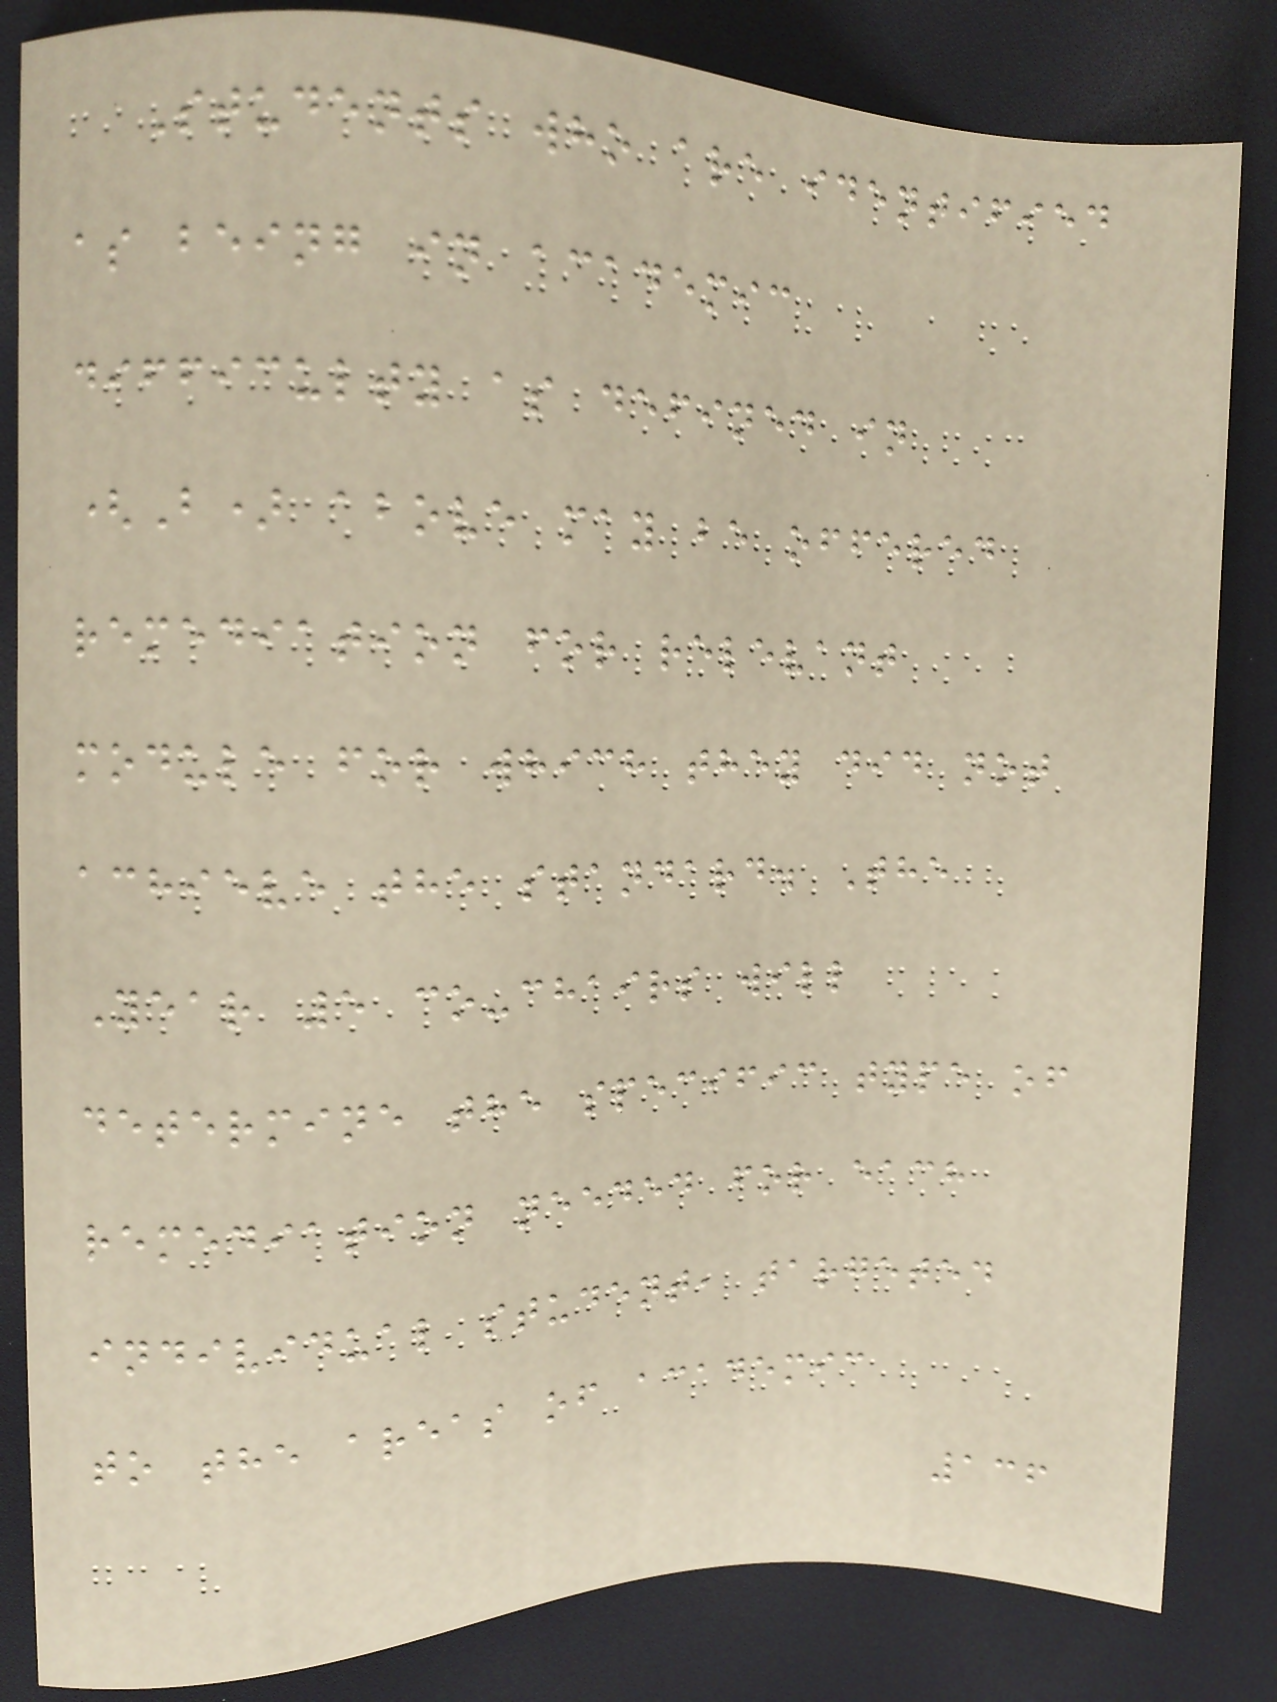Students who are identified
as being in academic
difficulty as defined in
(B) above may be offered
remediation for relevant
module for which they did not
achieve the standard. The
Year 5 co-chairs will
determine the specific type of
remediation needed for each
individual student, targeted
to the areas of academic
136
